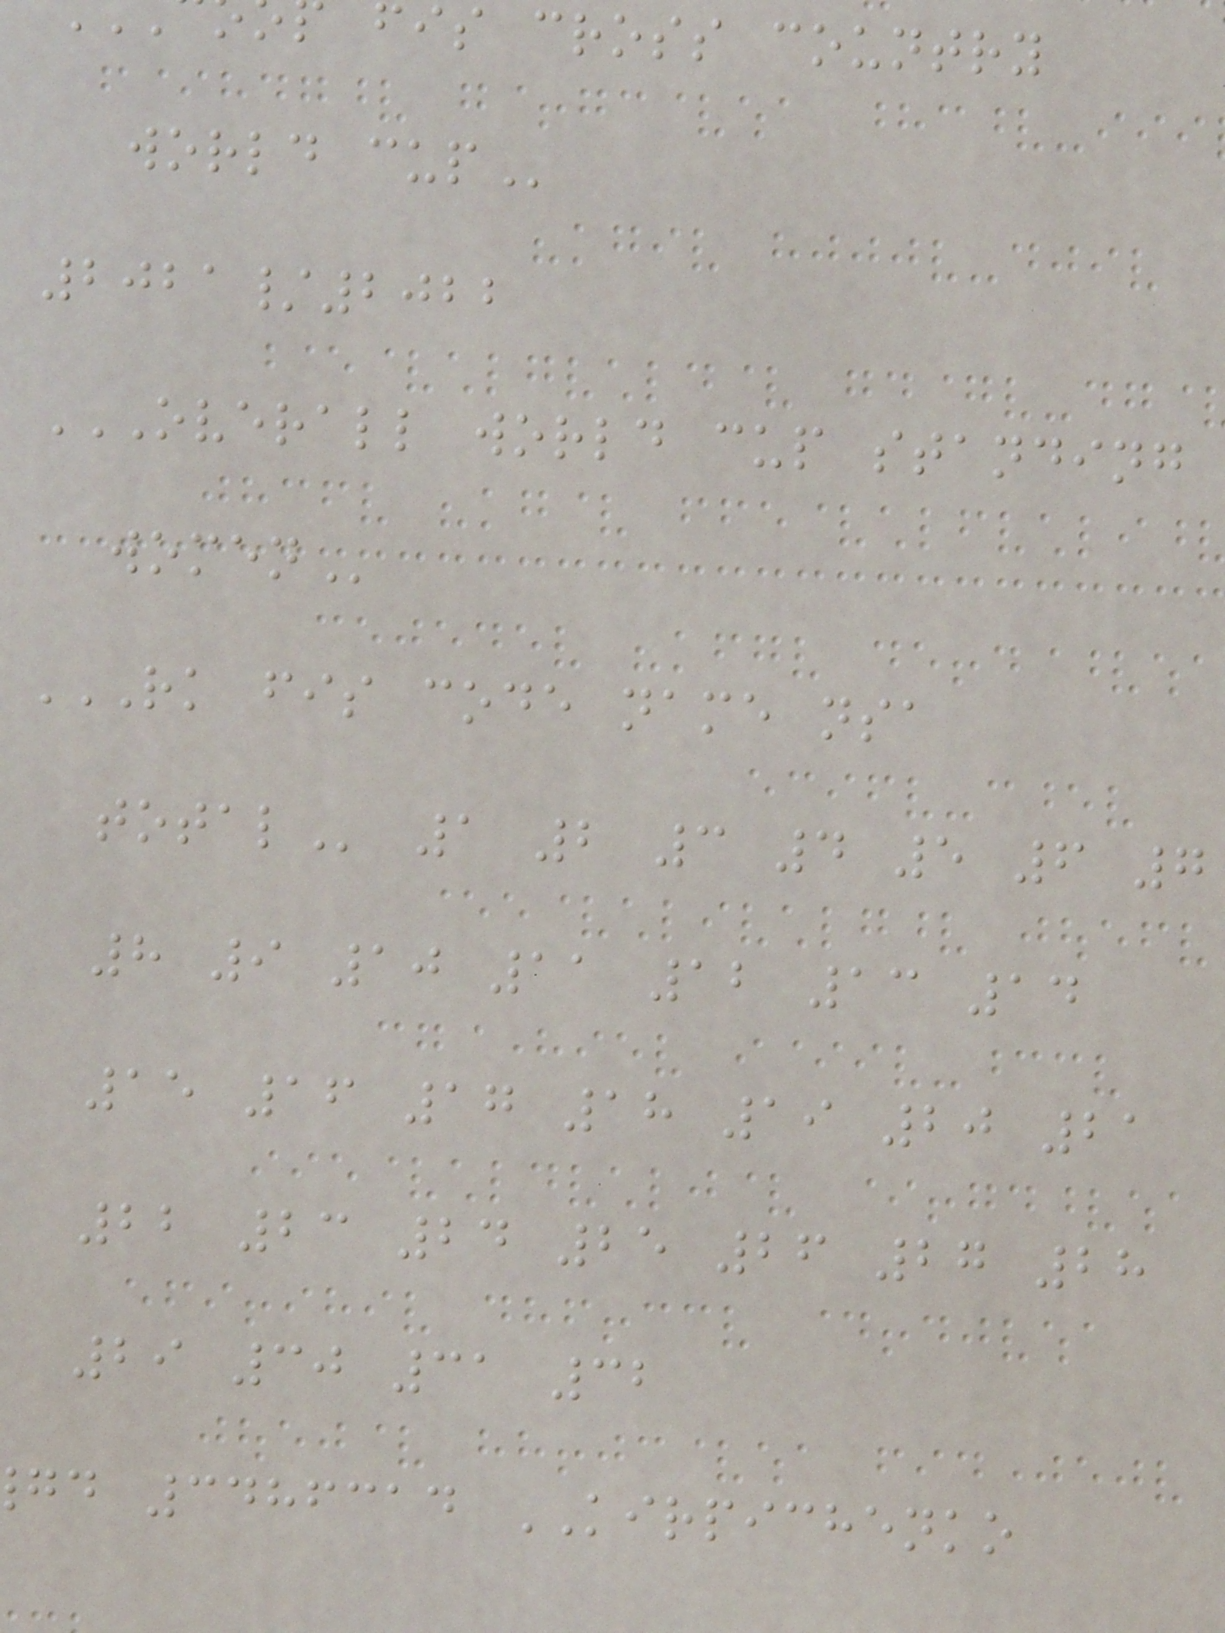fis cross country
world
2021/2022
OVERALL WORLD CUP STANDING
RK FIS CODE NAME NSA
1 2 3 4 5 6 7
8 9 10 11 12 13 14
15 16 17 18 19 20 21
22 23 24 25 26 27 28
29 30 31 32
gd 3486314 KIRPICHENKO
